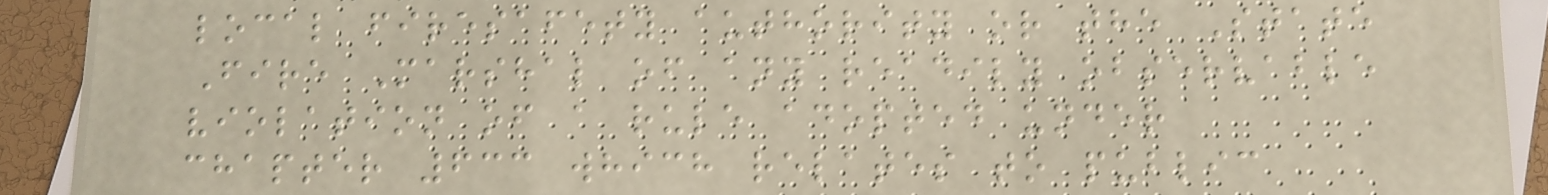local firesafety authority or the State
Fire Marshal of any readily observable
violation of a rule adopted under
chapter 633 which relates to public
